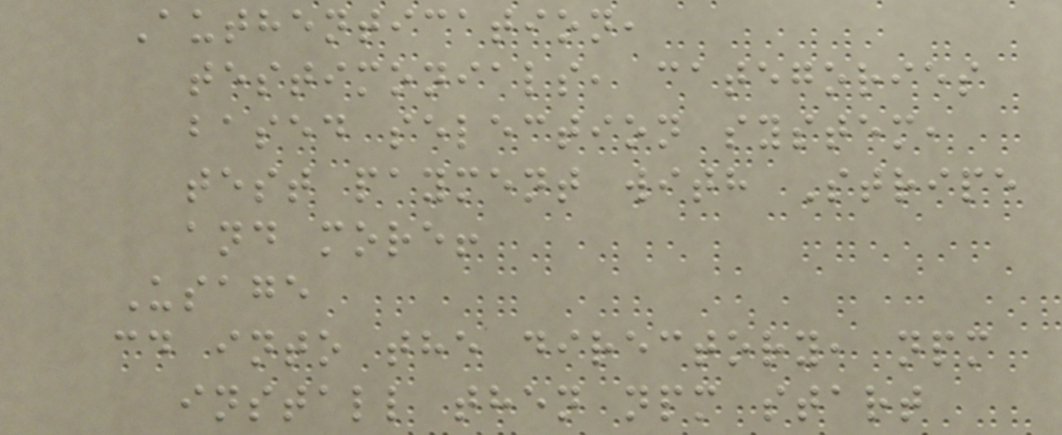Authentication,
testimonials, categories
based selection system,
test payment with Stripe
and more!
Usage
cd into the directory, npm
install then npm start
